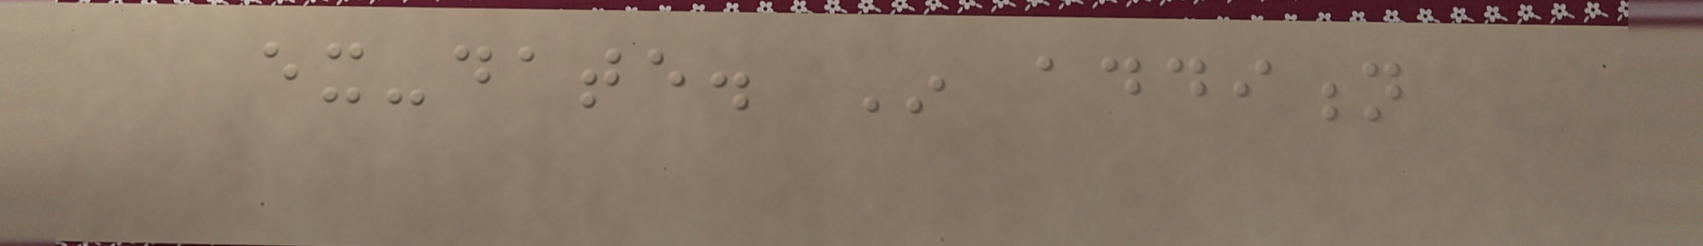ex-date. In addition
